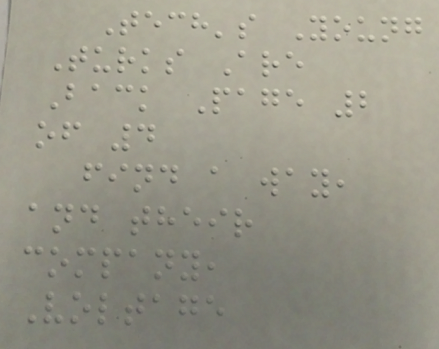Tech's Young
Turks Are
Back Page 2
of 4
find a way,
and their
company,
Voltage
